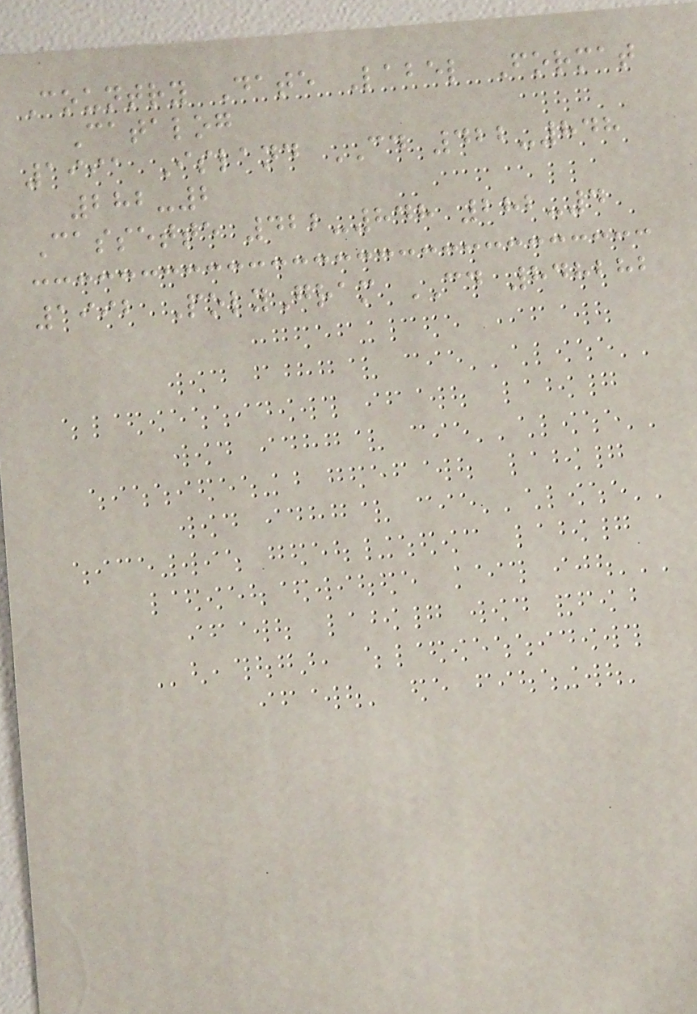Country Date Label Format
Catalog
1991 Island CD 422-848
282-2
Cassette 422-848 282-4
1992 PolyGram CD 848282
